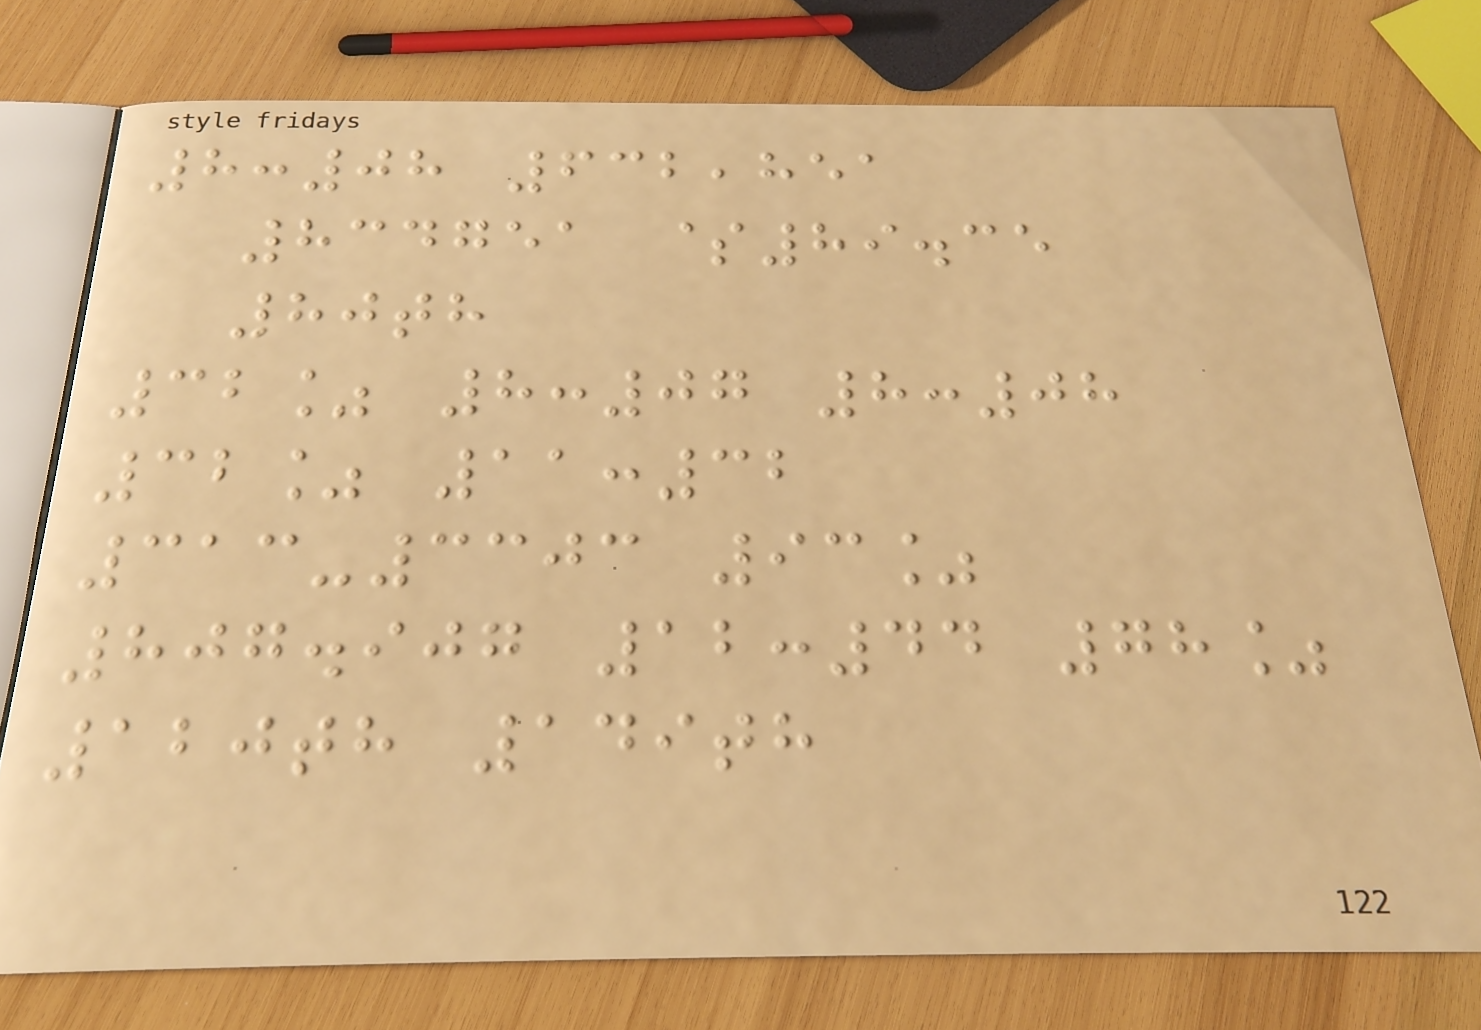8:08 632,851
834751 $89.35
80th
32% 8:07 8:08
32% 11:32
313-3303 93%
807.907 12:44 78%
120th 149th
